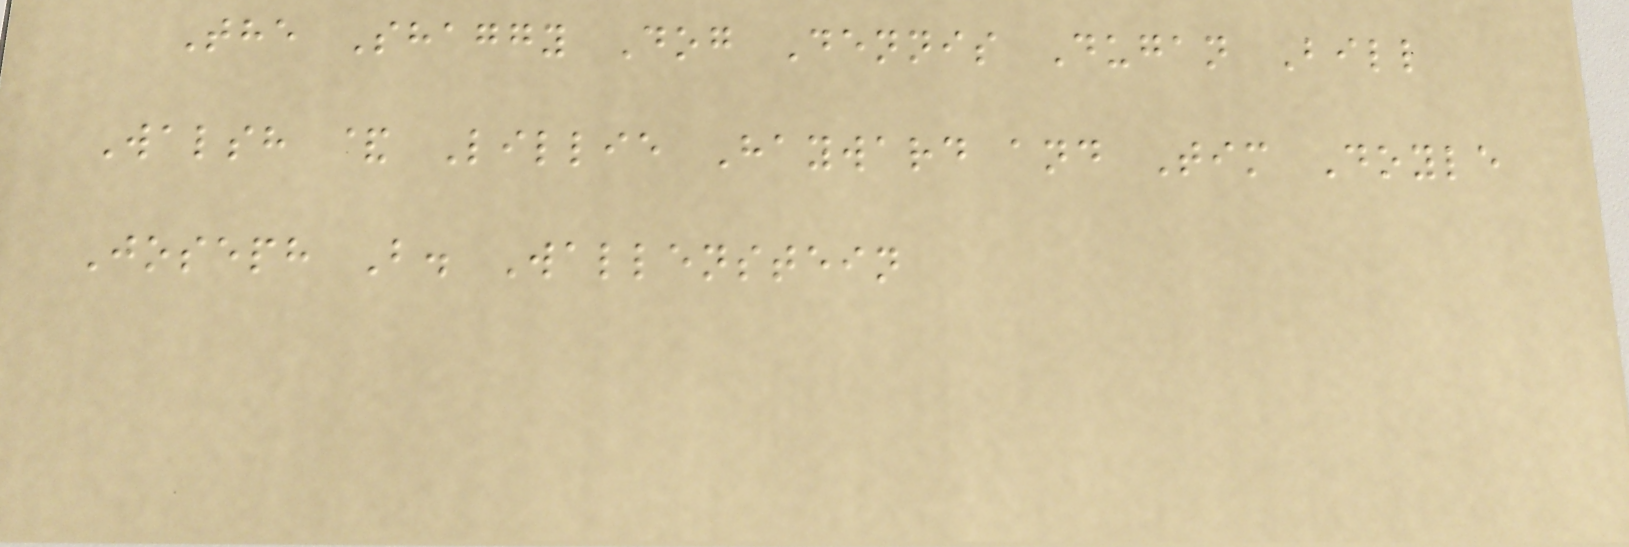The Shaggy Dog Dennis Dugan Bill
Walsh & Lillie Hayward and Tim Doyle
Joseph B. Wallenstein
